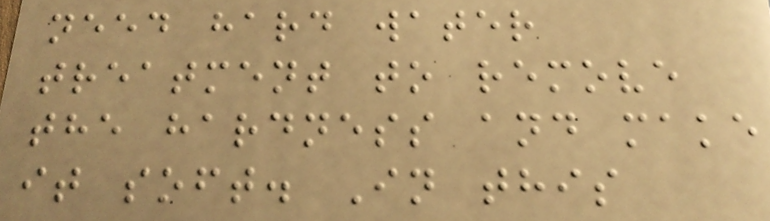need hard water
treatment to remove
the hardness and make
it soft. In this
